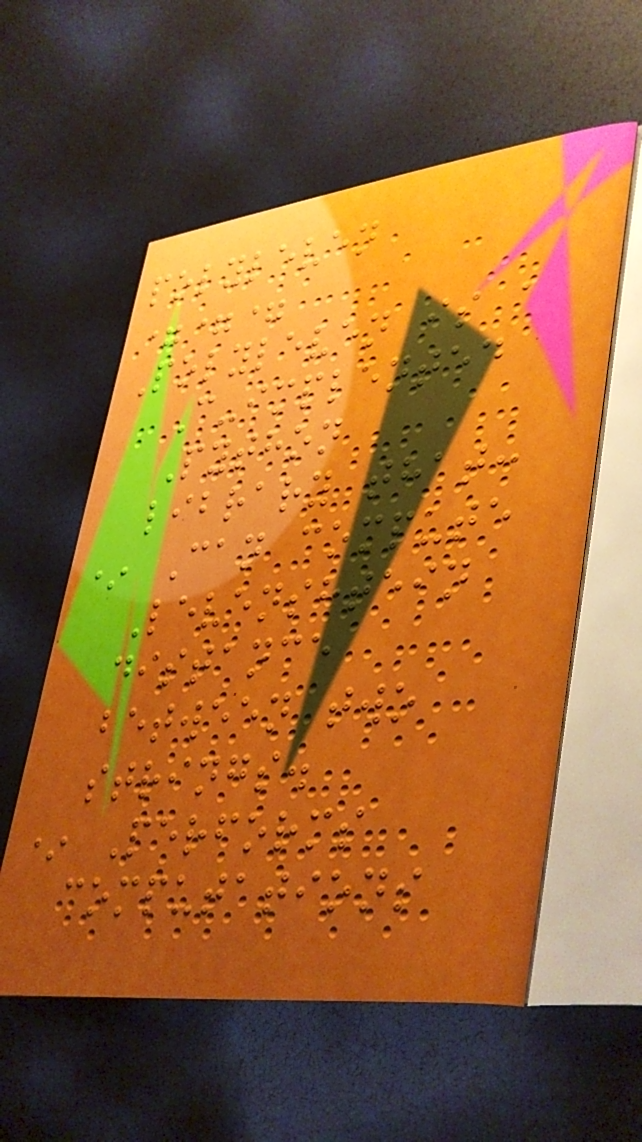polyleven
===
Polyleven is a
C-implented
Python
library that:
* Can compute
Levenshtein
distance
between two
strings.
* Performs
computations
